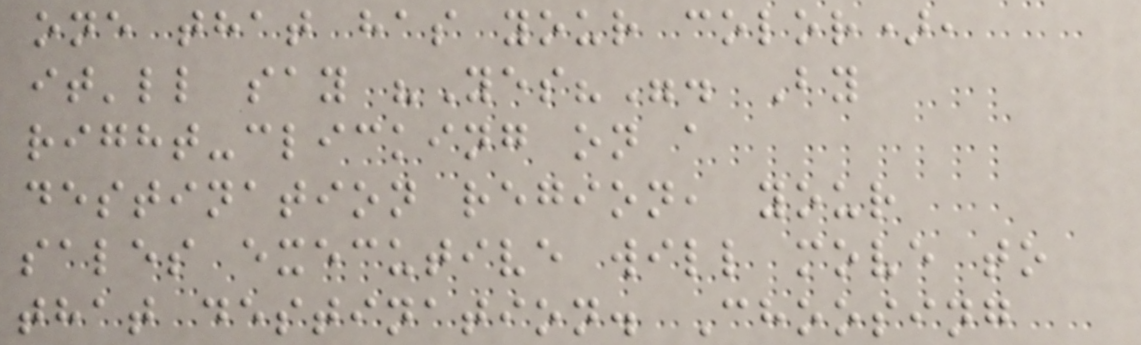one that has your color),
it'll say "Yes?". By
right-clicking on a
destination region, your
sales executive will move to
that destination. Choosing
